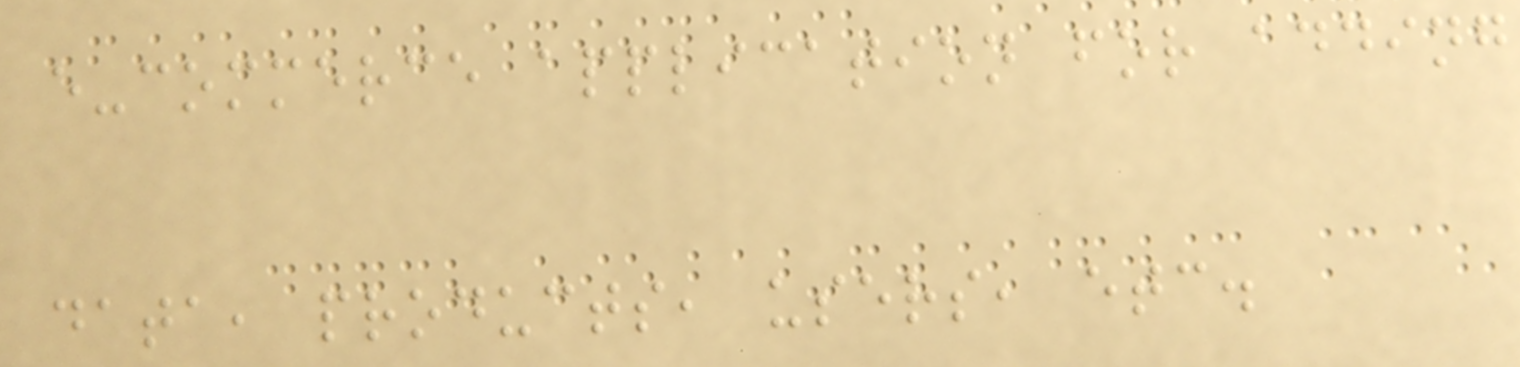e-commerce application for adding
data, products, users, etc.
